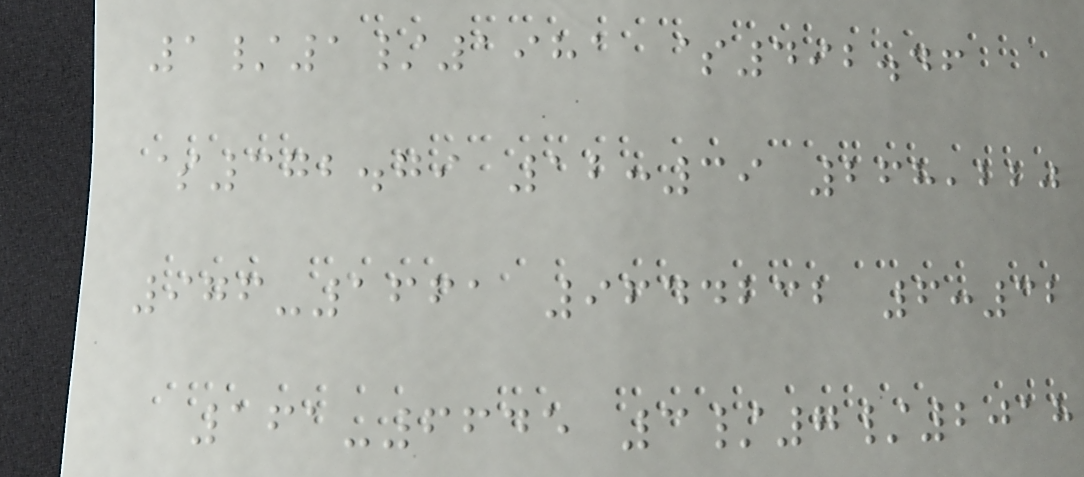1/1/1981 $492.46
$372.79 12:39 268,220
976-1661 9644232 6:32
161-6645 3/7/2018
